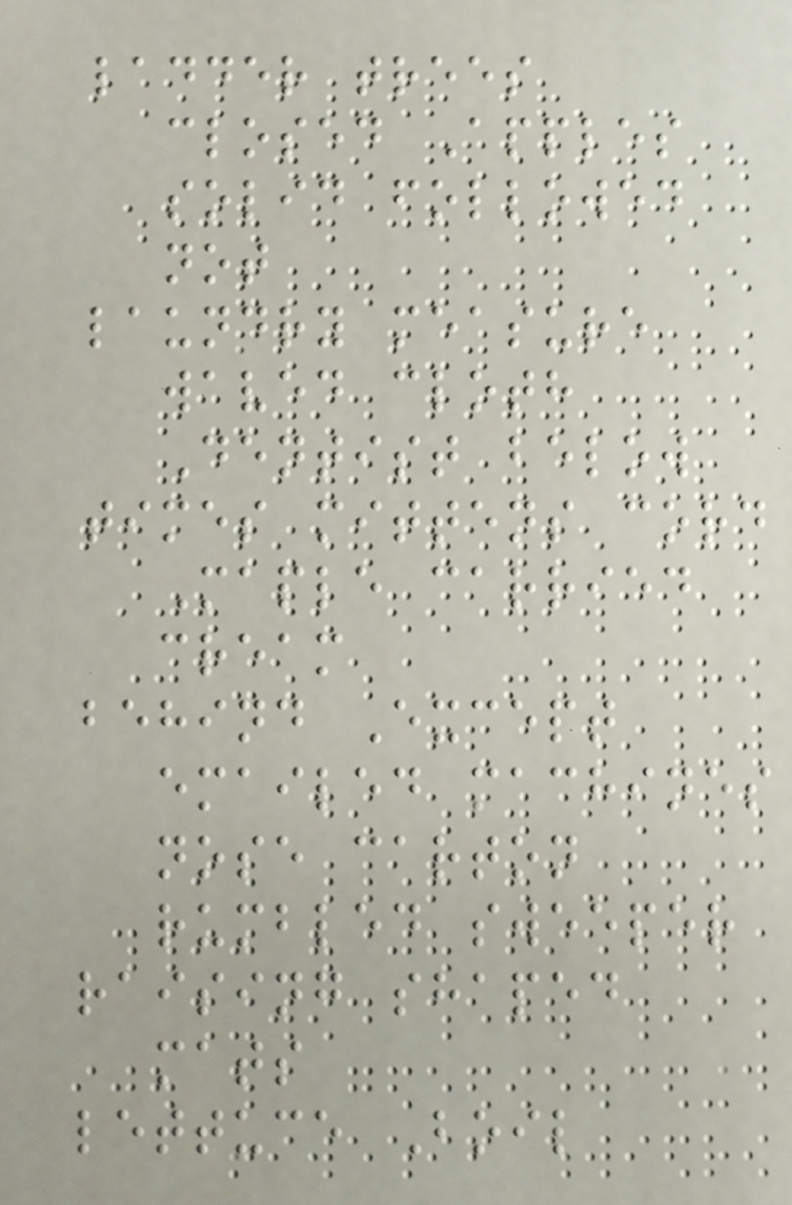ladder trees
closed Apples
solid followed
not
laundry measure
waved cloth
Dentist below
times mittens cord
Maple carried
cream
behind Except
emailed machines
nose carton
rumbled sweeper
raising shaped
mats
lettuce Boil
